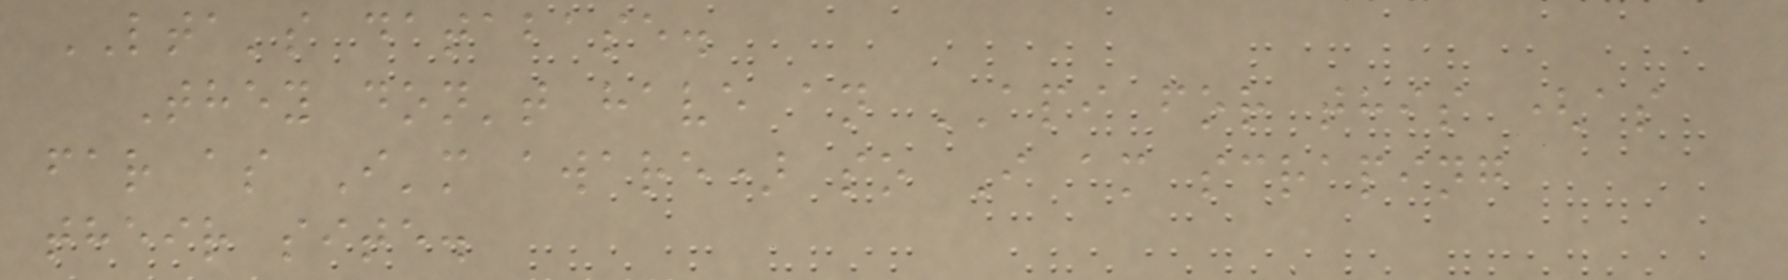LTA's database.
They don't have an API for this (as
far as I'm aware) so I am scraping
their site.
